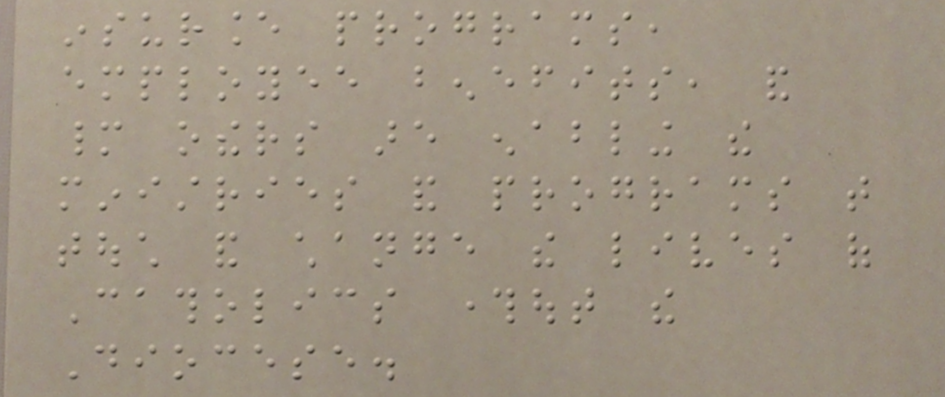insurance programs,
employee benefits, and
many others are enabling the
ministries and programs that
touch and change the lives of
Catholics throughout the
Diocese.
